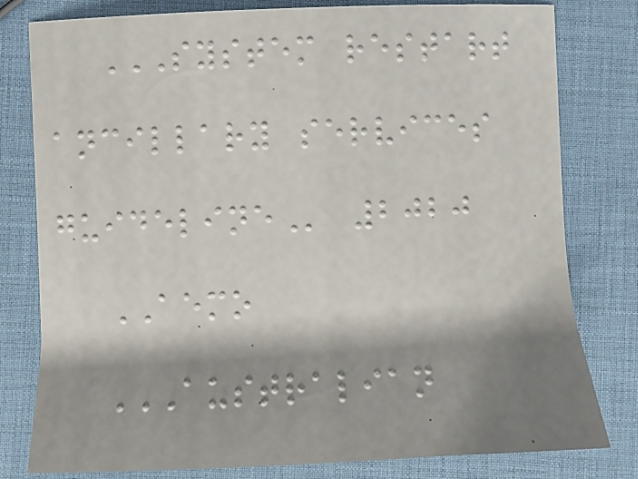SYSTEM RESTART
ANCILLARY SERVICES
GUIDELINE 2020
AEMO
AUSTRALIAN
